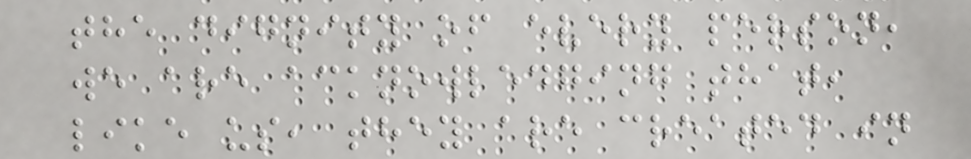the dignity of every person,
we are acknowledging that,
like us, they are created in
